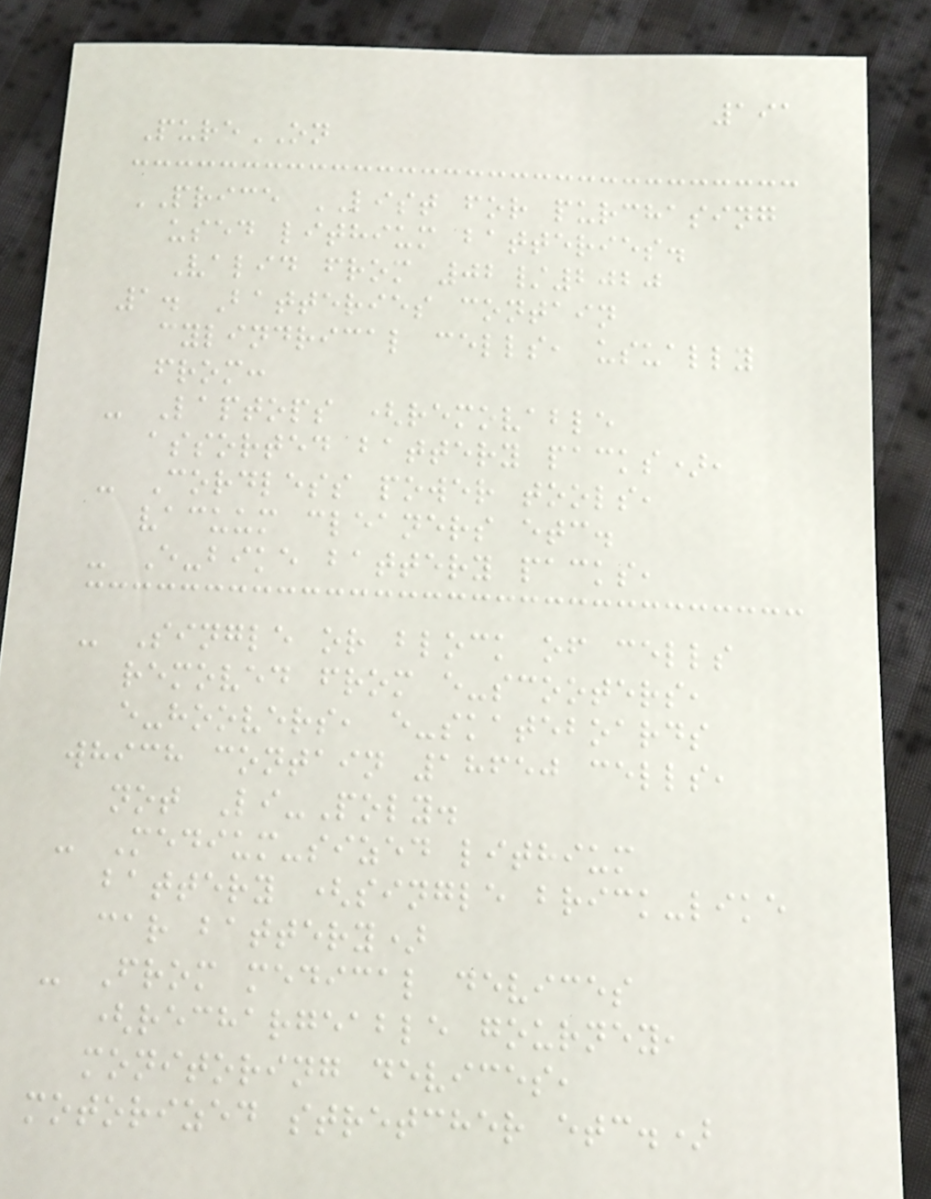191
PureON
PRICE LIST for purchasing
used lithium batteries.
Valid from 02/2020
1. Batteries contain
cylindrical cells, usually
from:
- Laptops (removable
assorted battery packs),
- Cordless power tools,
vacuum cleaners etc.
- E-bike battery packs,
- Single or block of cells
removed from e-scooters,
e-hoovers, e-skateboards
which contain 18650 cells,
not Li-Poly.
- Medium-sized lithium
battery (single brick-like
car battery)
- From medical devices
(rechargeable gourney,
monitoring devices,
motorized stretcher etc.)
